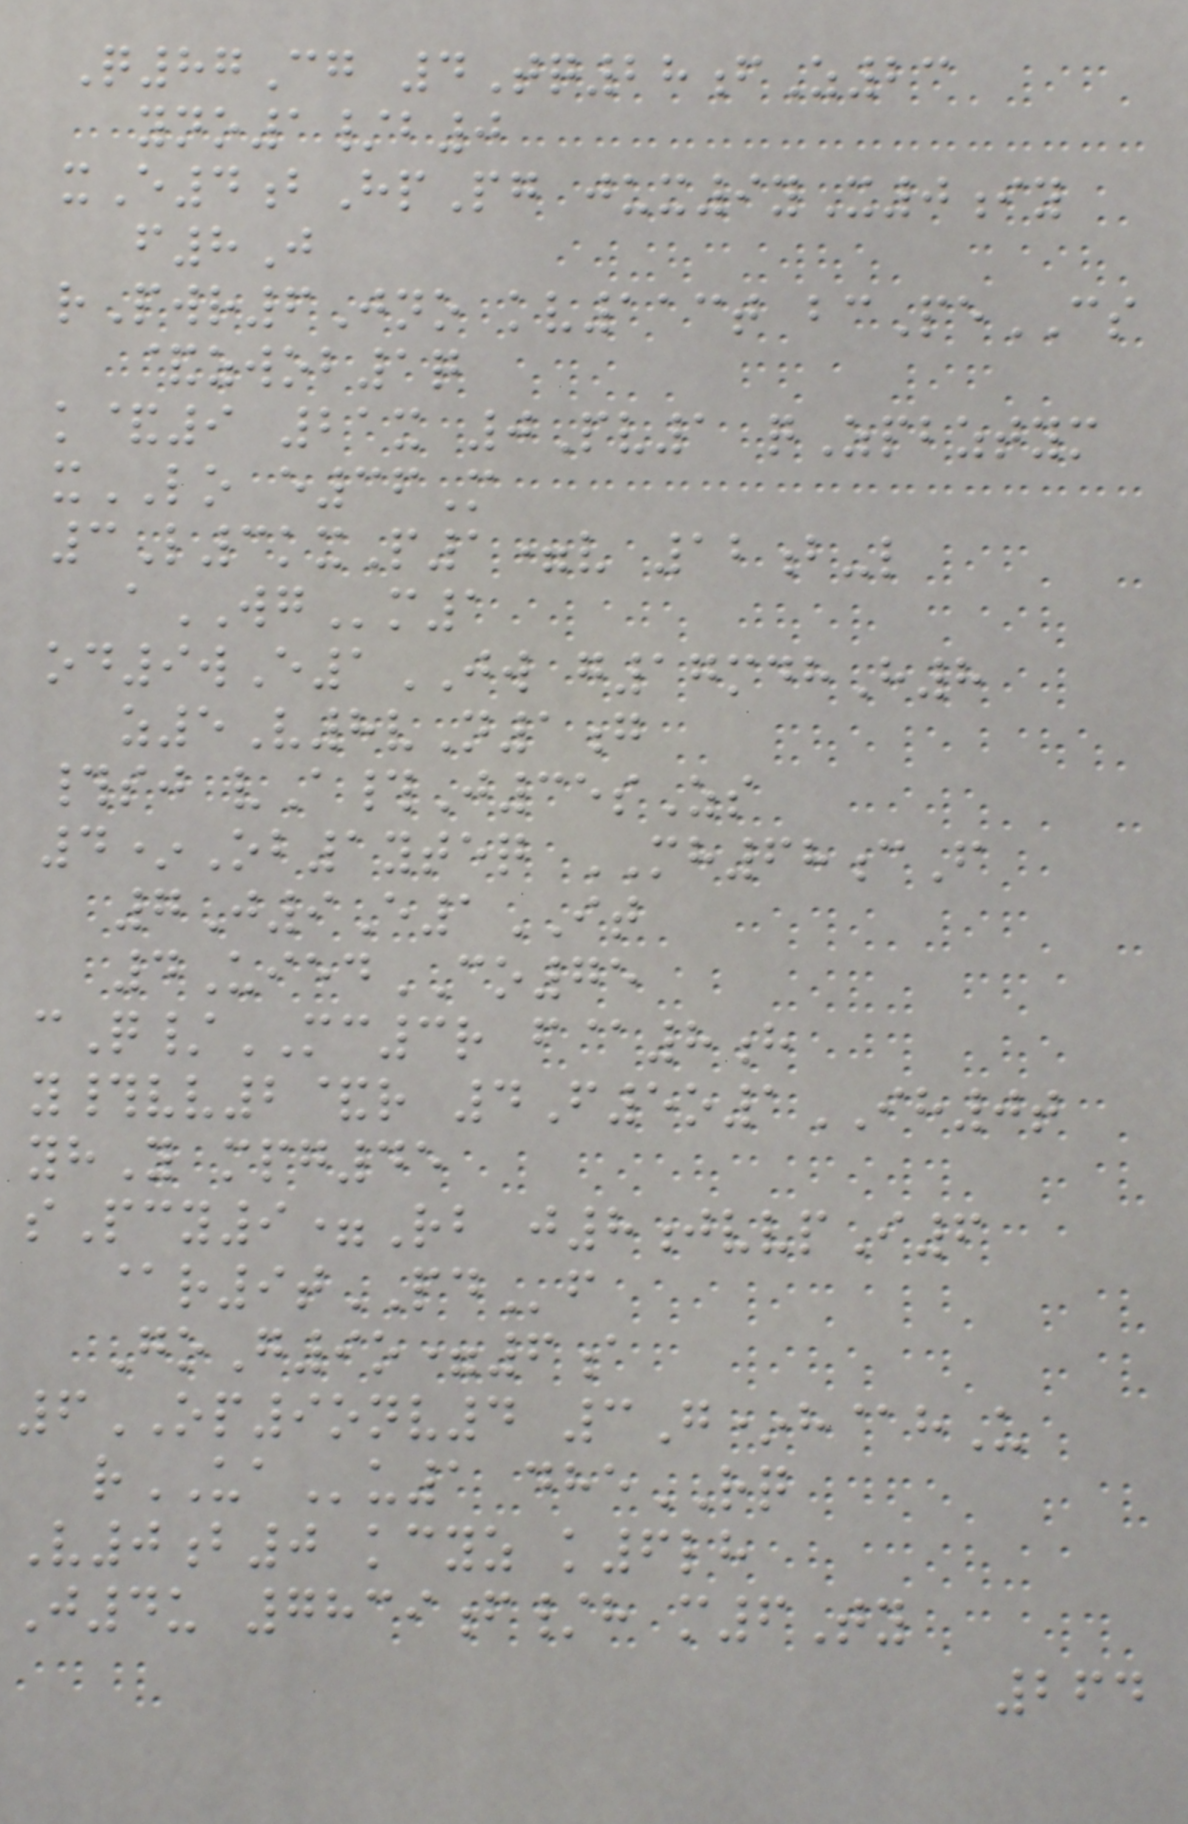Q87Cg 4Tq28fZ23
yno1/b0
xE4bHpPg jux9yX0iy
f8J
rPwr6Jno kv113t bcPeCS
&zwob1q
k&9 21x 0Pv1 qZpbztym
xLO e36M
3L3kxP1=v 12b-l
aWGm1
od9wE1JW g17mdhH8
z5V8vN1g
#sj vA#J35sZs
4*Ob1yteq MH68cF
7J9E1IT
4UiedCO75
cQ/MC3r f@8h
y#vv2&r 4F5o1IH0t
yhY mpg45
sPcy9=Rb j8jvvpI6
@r9tPDf
GoG9o=6a
6OP9onv4 3G*h@hU
rUAu1 dheRQ
V0b0 kcyz k6lh
J4u 7839f/h m6Ty
264
